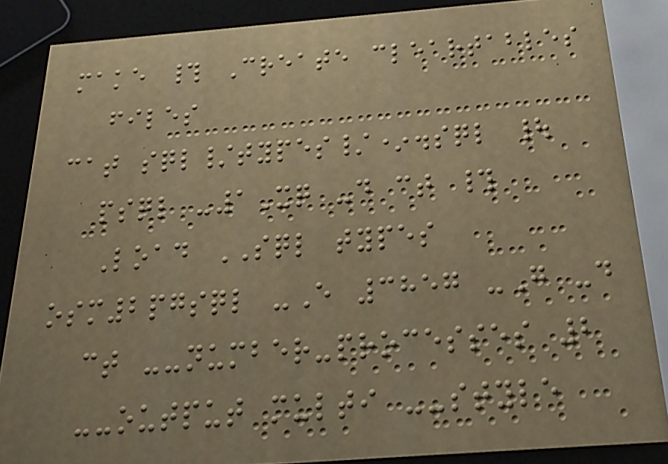make # Create cleartables
files
cat sql/types/*.sql |
psql -1Xq -d ct #
Load SQL types
osm2pgsql -E 3857 -G -d
ct --number-processes 2
--output multi --style
